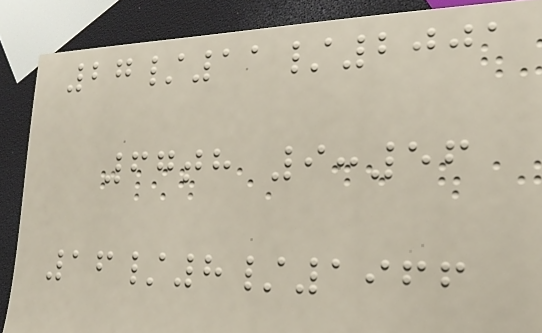27/11/2001
67th 9:56
16/8/1966
